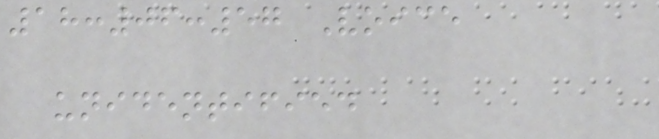18:06:57 Voice
unidentified
